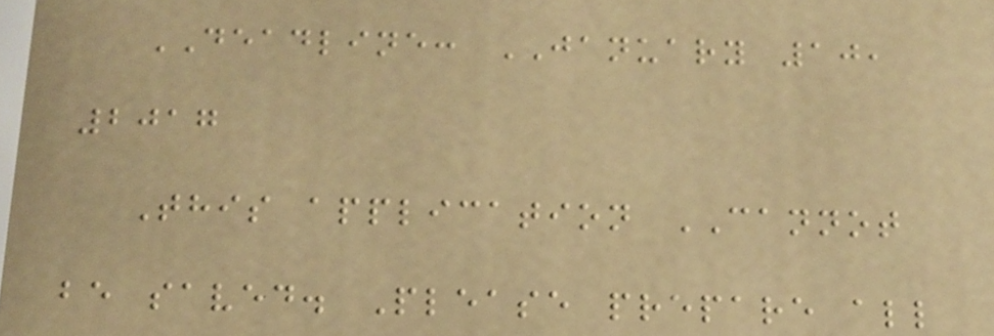DEADLINE: JANUARY 10,
2017
This application CANNOT
be saved. Please prepare all
